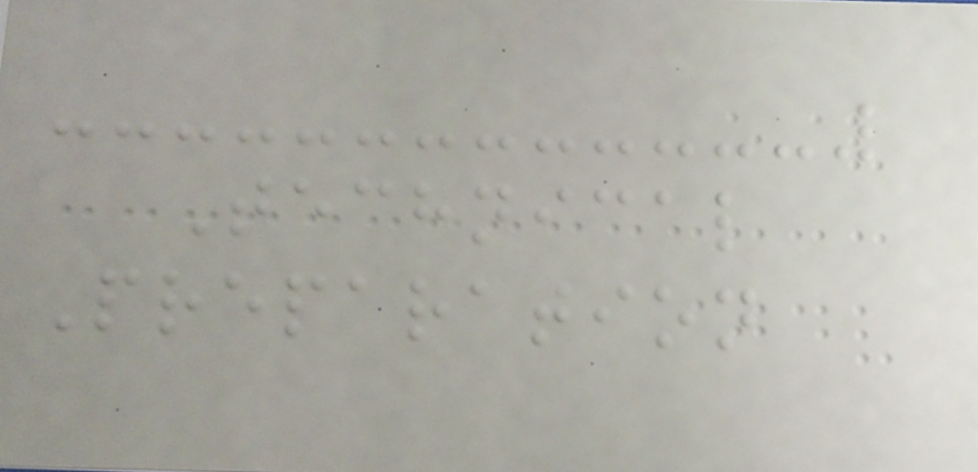Technical
Preparation
